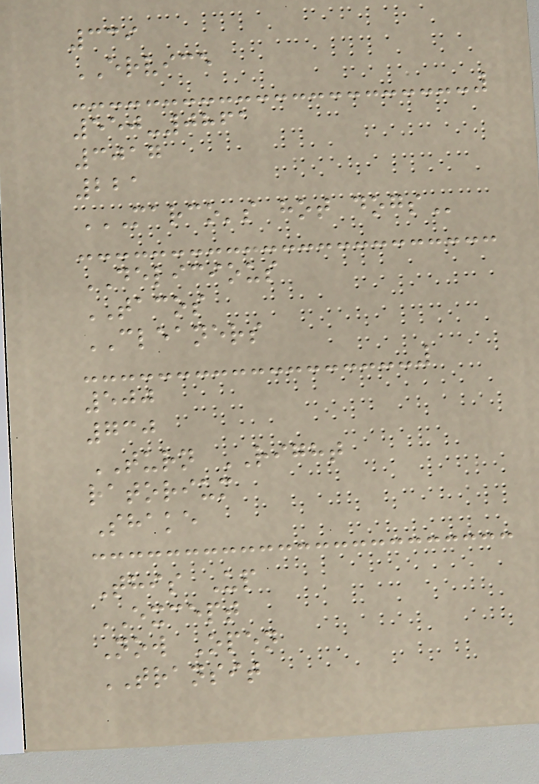339
ERVICE
550-0861
3017
221
MARCO'S HOT DOGS
DELICIOUS
TACOS
CLEANERS
500
730
TURN RIGHT
ratorium
Shake
This Up
EXCEPT
Now Open
TRANSIT
